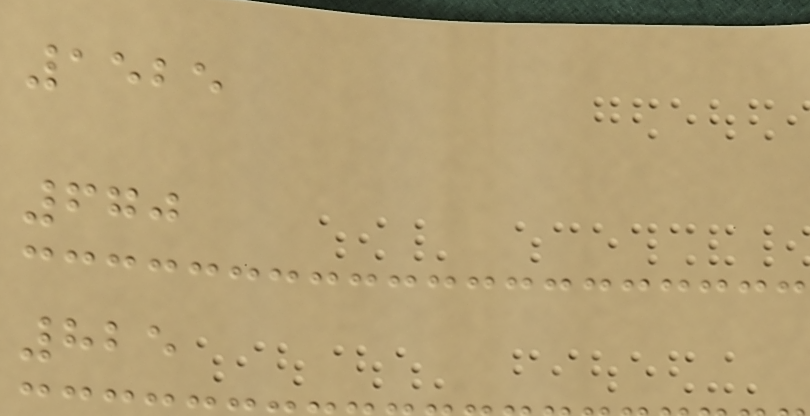1525
670
825
